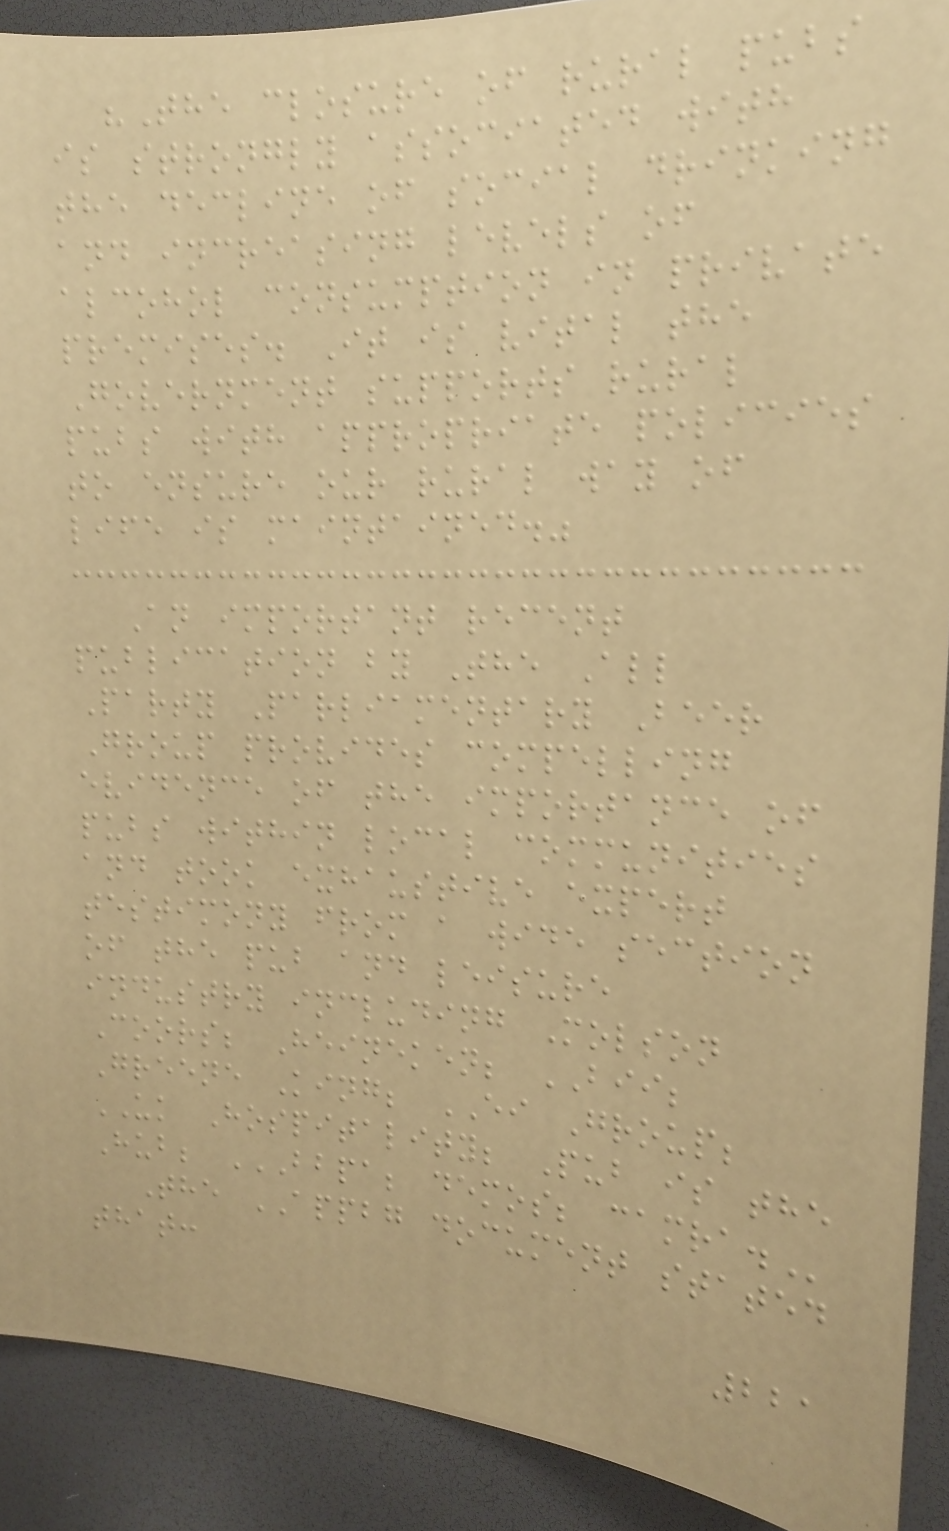"The closure of rural pubs
is strongly associated with
the decline of social drinking
and increasing levels of
alcohol consumption in private
premises. It is vital the
Government supports rural
pubs with appropriate policies
to ensure our rural way of
life is maintained."
An important recent
publication by The All
Party Parliamentary Beer
Group provides compelling
evidence of the importance of
pubs within local communities
and took exhaustive expert
testimony from a wide section
of the pub and leisure
industry including Molson
Coors; Heineken; BII;
Greene King; EI Group;
UK Hospitality; Pub is the
Hub; BBPA; DEMOS; CAMRA.
The APPBG document stated
that:
221
